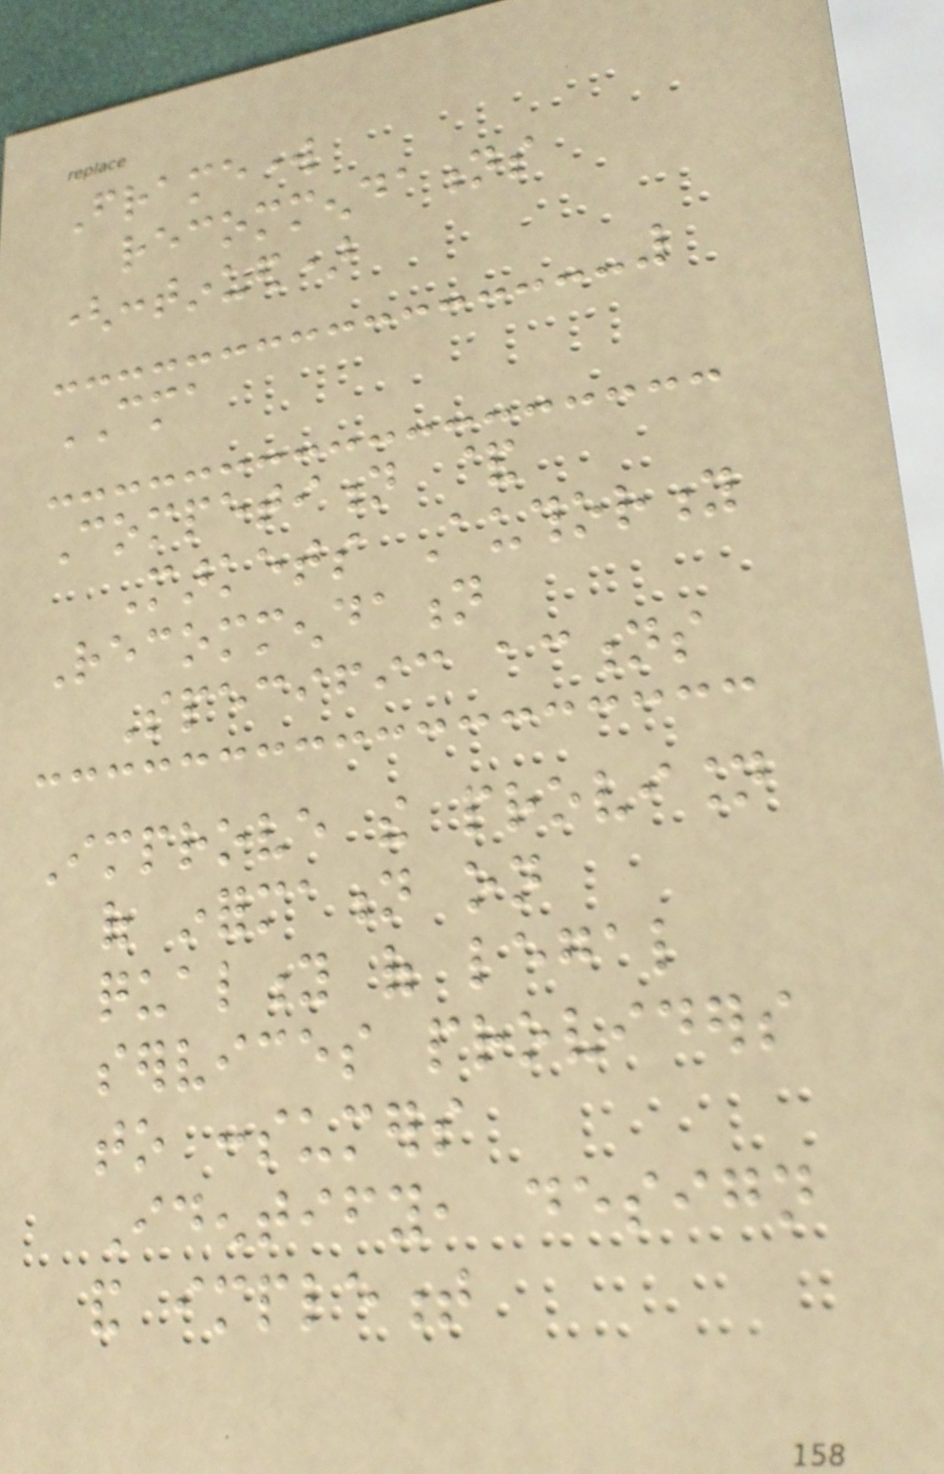Framework
recommendations
(continued)
CMA
Competition &
Markets Authority
Recommendation
Specific actions
Improve the provision
of information on
quality of legal
services providers
to consumers
Identify, design
and implement
